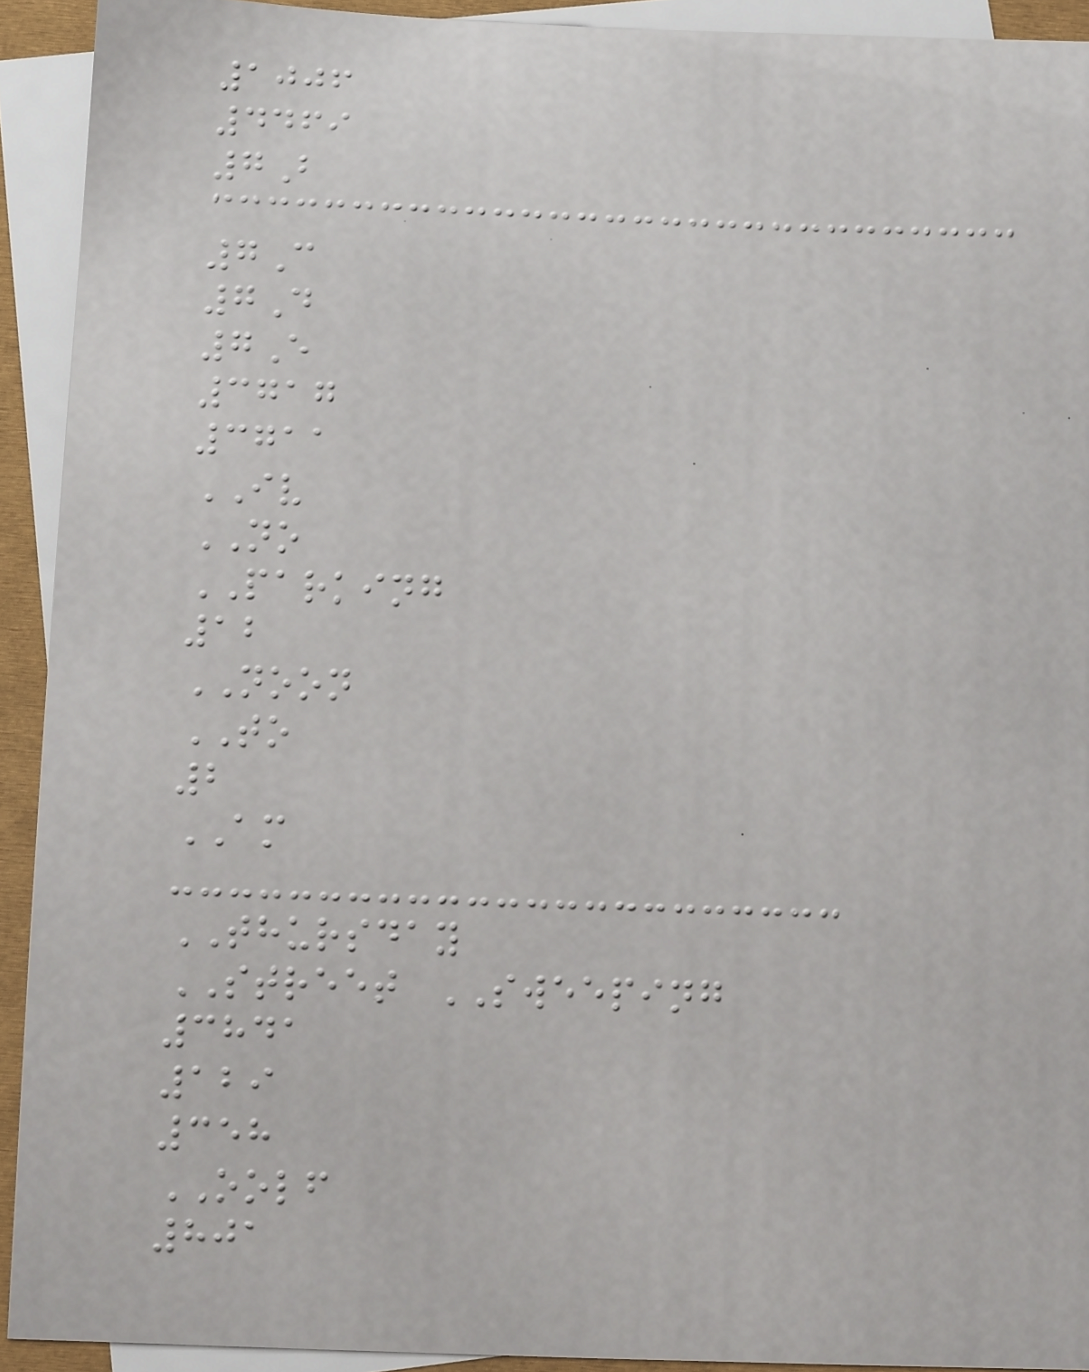1006
4469
7B
7C
7D
7E
3717
3711
IV
NO
PARKING
12
NOON
TO
2
AM
THURSDAY
STREET SWEEPING
3841
129
358
OOLF
801
